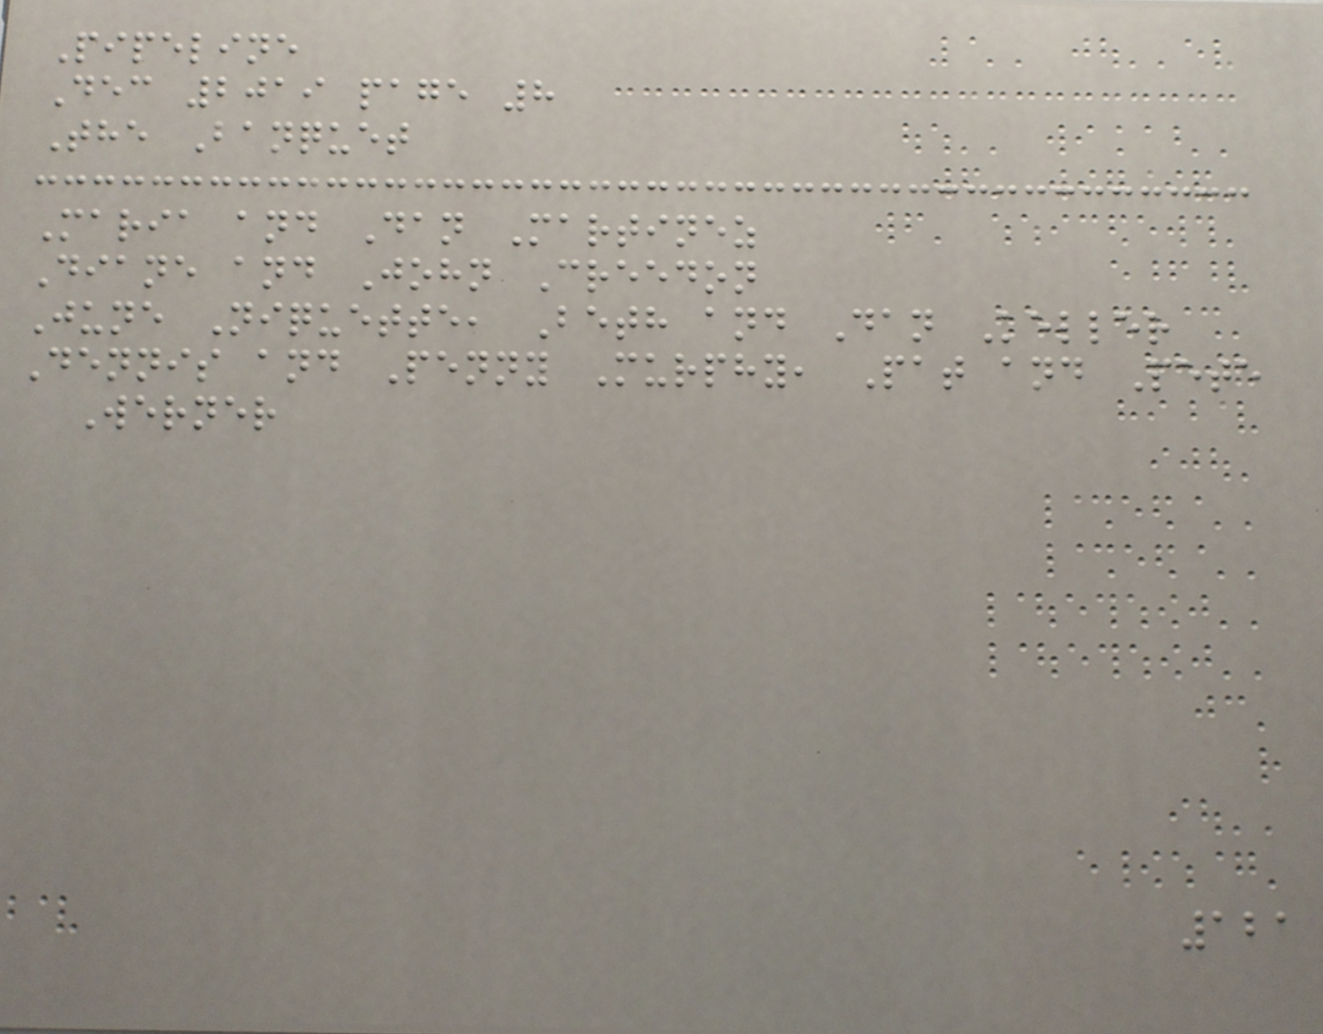Pipeline
Dec 2019 page 8
The Banquet
Maria and Dan Martinez
Diane and John Creedon
June Niquette, Beth and Dan Keller
Dennis and Penny Murphy, Pat and Pete
Werner
121
